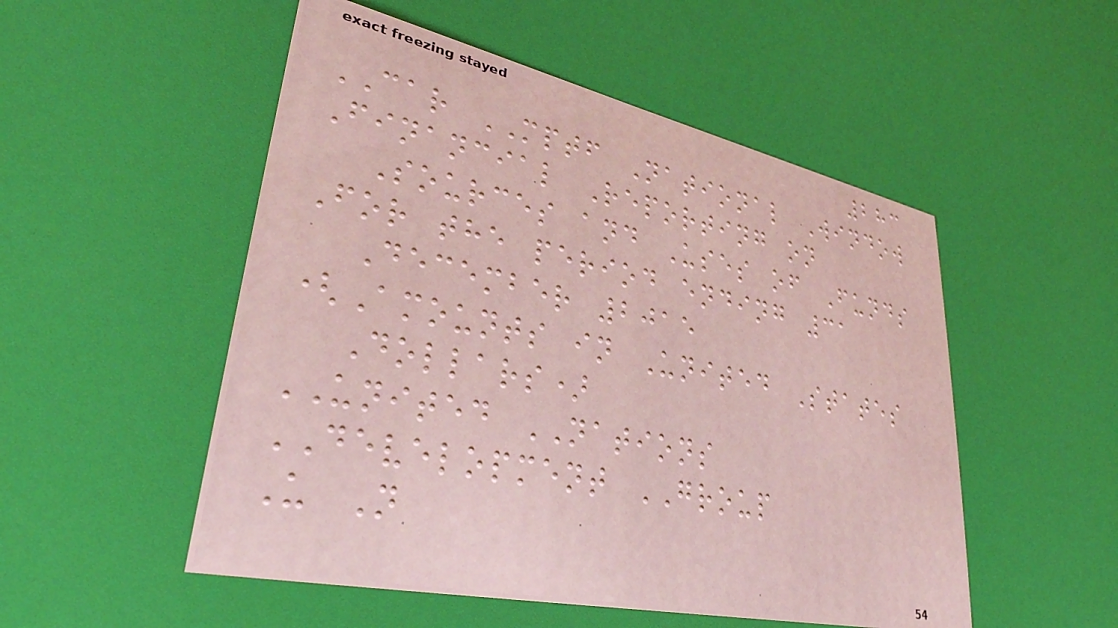283
CAR MPTF National Window
Financial Reporting on
Sources and Uses of Funds
For the period ending 31
December 2015
(Amounts in United States
Dollars)
UNITED NATIONS
DEVELOPMENT GROUP
U N
